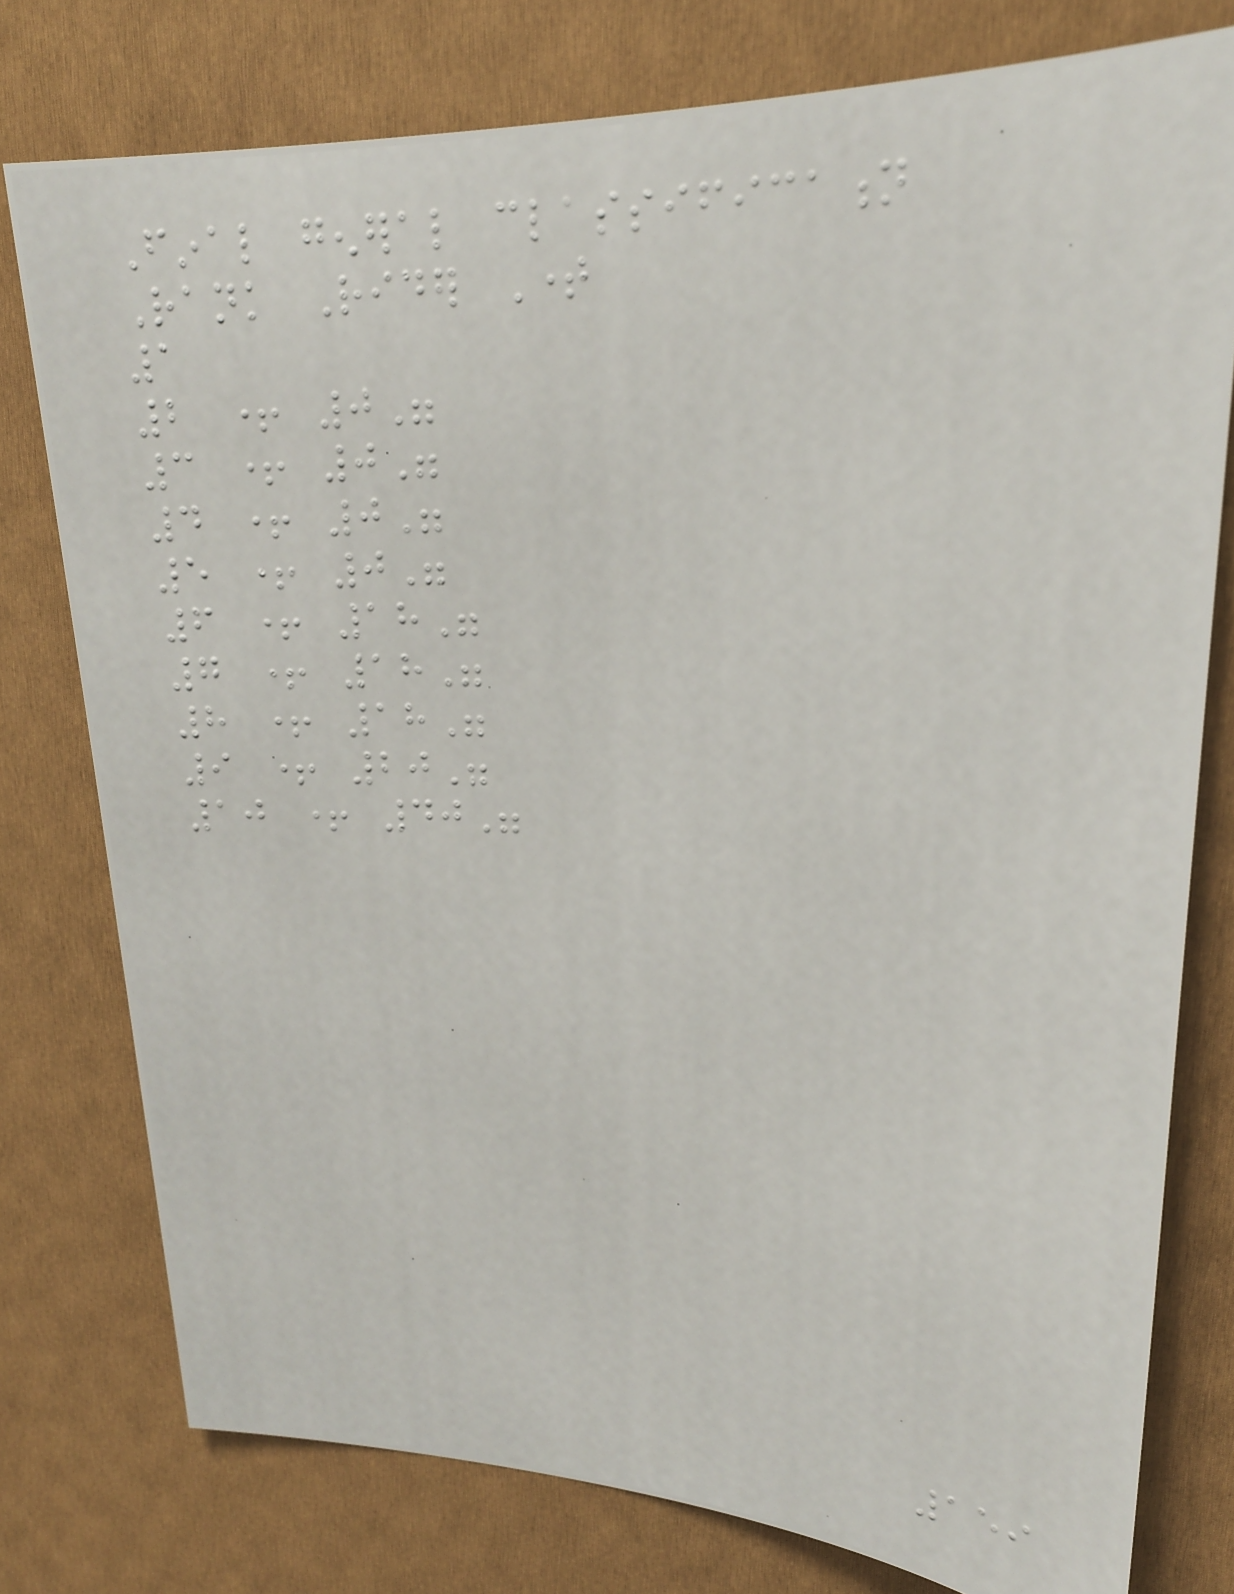Final general classification
Rank Rider Time
1
2 + 0"
3 + 0"
4 + 0"
5 + 0"
6 + 18"
7 + 18"
8 + 18"
9 + 20"
10 + 40"
159
